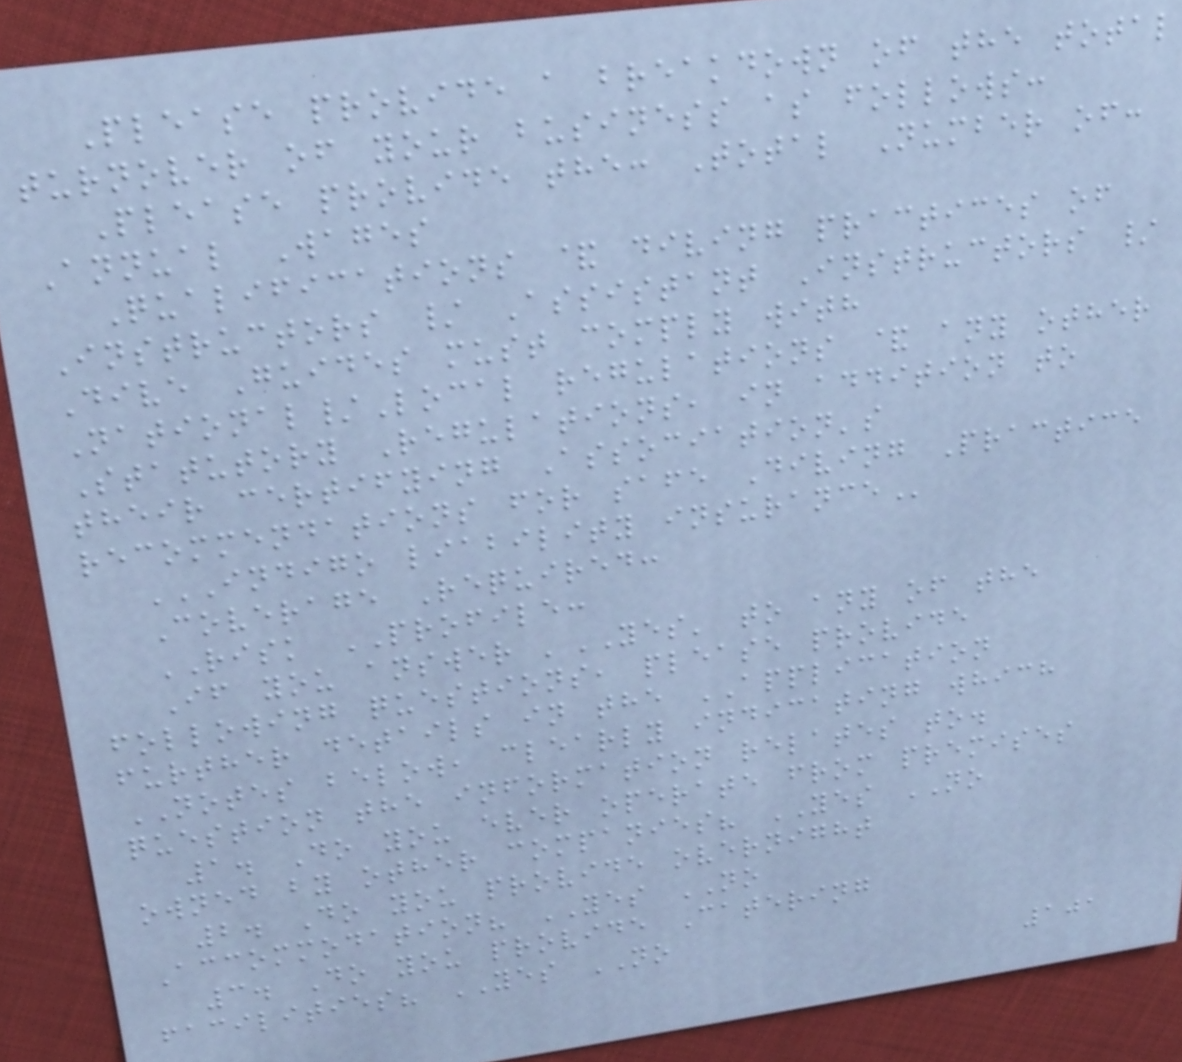Please provide a breakdown of the total
turnover of your business as follows:
Please provide the: Total Number of:
Annual Wages
Qualifications & diving practices of
Instructors / Assistant Instructors /
Dive Guides must comply with
National/Local regulations & any other
Statutory Regulations, in addition to
their certifying Association's
recommendations for safe Diving Practice
INDIGO LIABILITY INSURANCE
Coverage Required:
RISK PROFILE:
If you answer 'YES' to any of the
following questions, please provide
further details in the APPLICATION
NOTES below, clearly indicating which
question the information relates to.
1. Do you ever operate from premises
owned by other companies? YES NO
2. Do you provide overnight
Accommodation? YES NO
3. Do you provide Catering
facilities? YES NO
101
